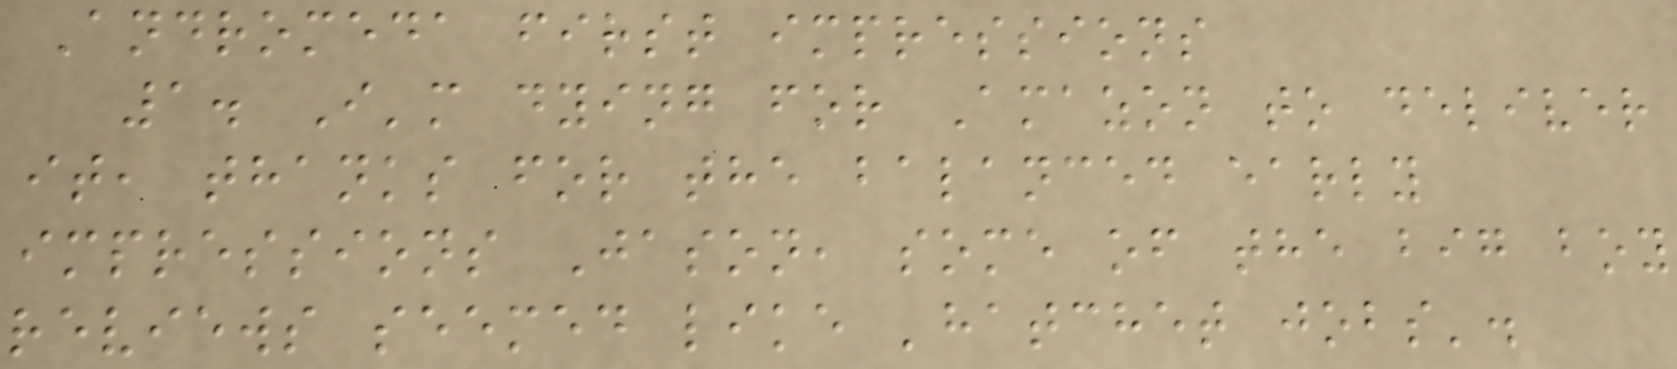Andromeda first impressions
1. I'm dying for Amazon to deliver
it, thanks for the balanced early
impressions Jason, some of the big boy
reviews seemed like 'hatchet jobs'.
